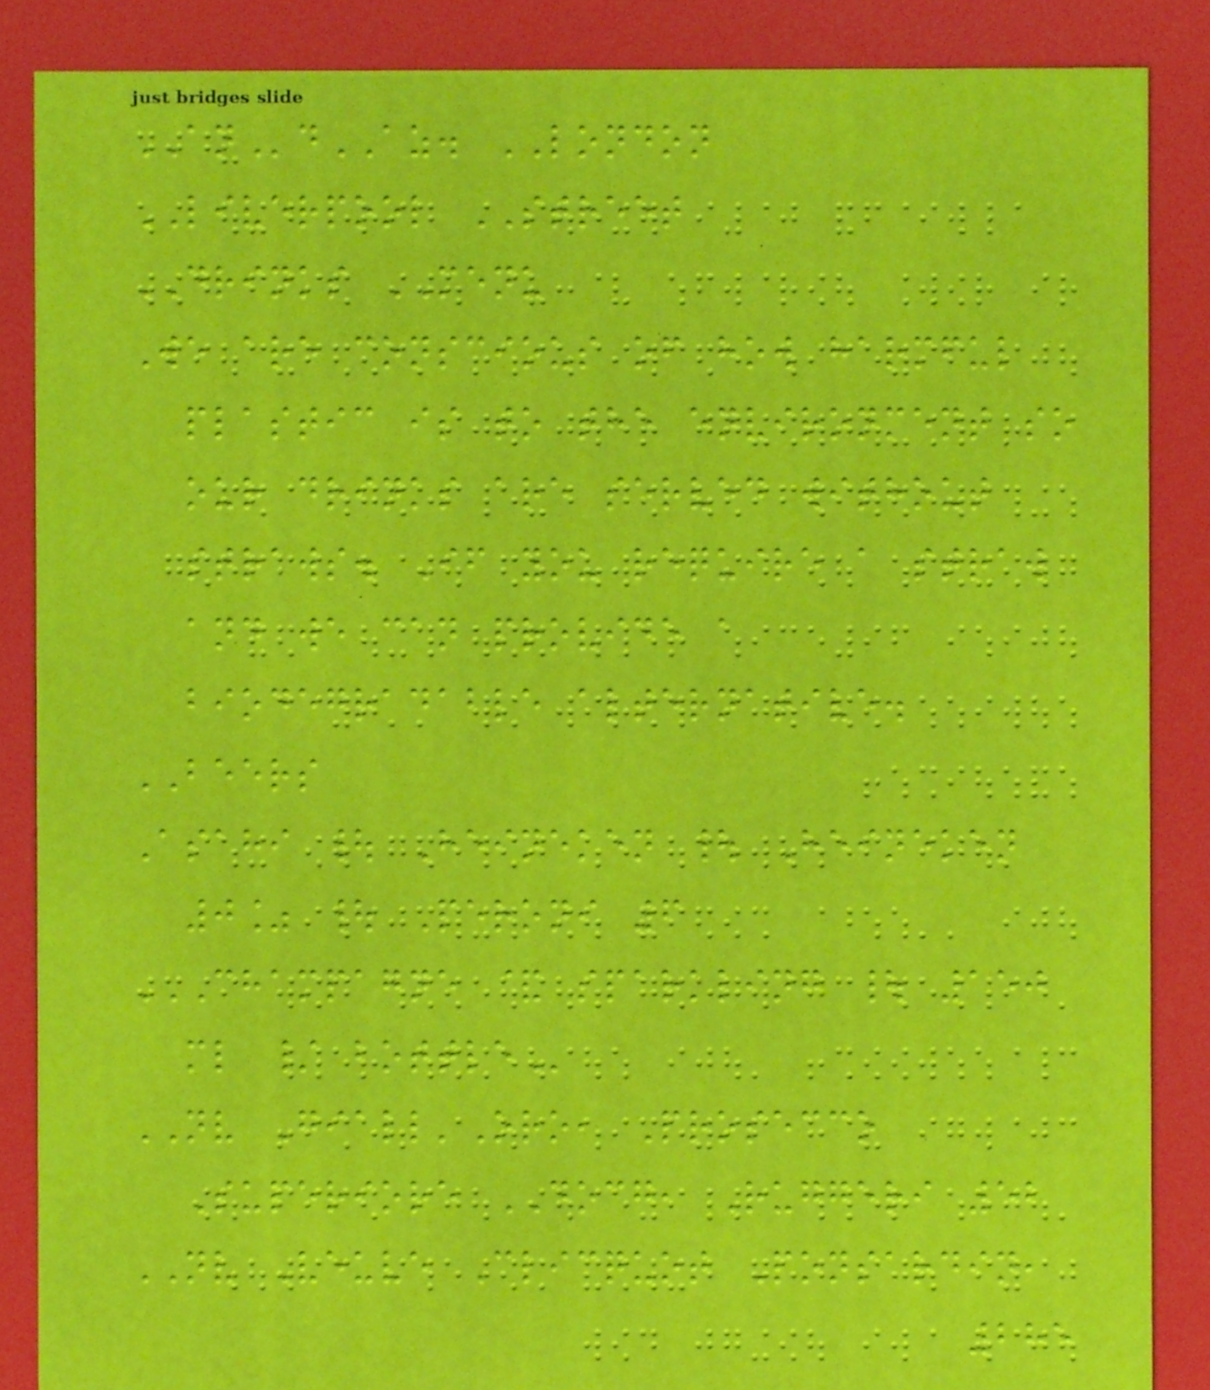ANdAZ. LONDON
LIVERPOOL STREET
DRINKS MENU
We are conscious of how harmful
plastic is to the environment so
our drinks are served without
straws. If you require a straw
and we can provide a
biodegradable alternative.
BEERS
Asahi | Heineken | Heineken
0% | Peroni 6
CHAMPAGNE & SPARKLING | 150
ML / BOTTLE
NV Giall'Oro, Prosecco
Superiore DOCG, Ruggeri 52
NV Veuve Clicquot Ponsardin,
285
